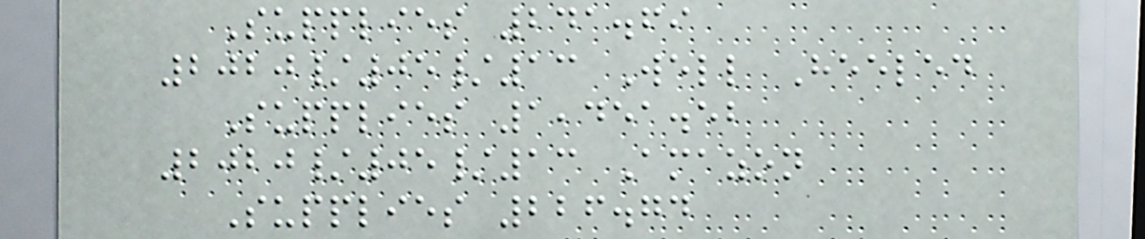Supplies 241.69
2020/05/13 Well Heeled
Supplies 1,451.52
2020/05/13 Amazon
Supplies 226.74
